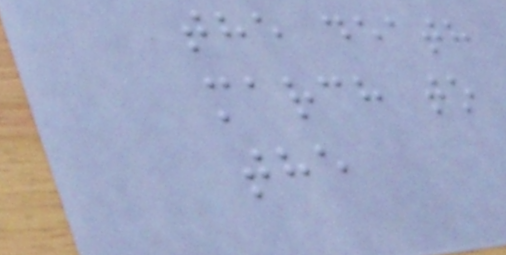the death
march to
the
